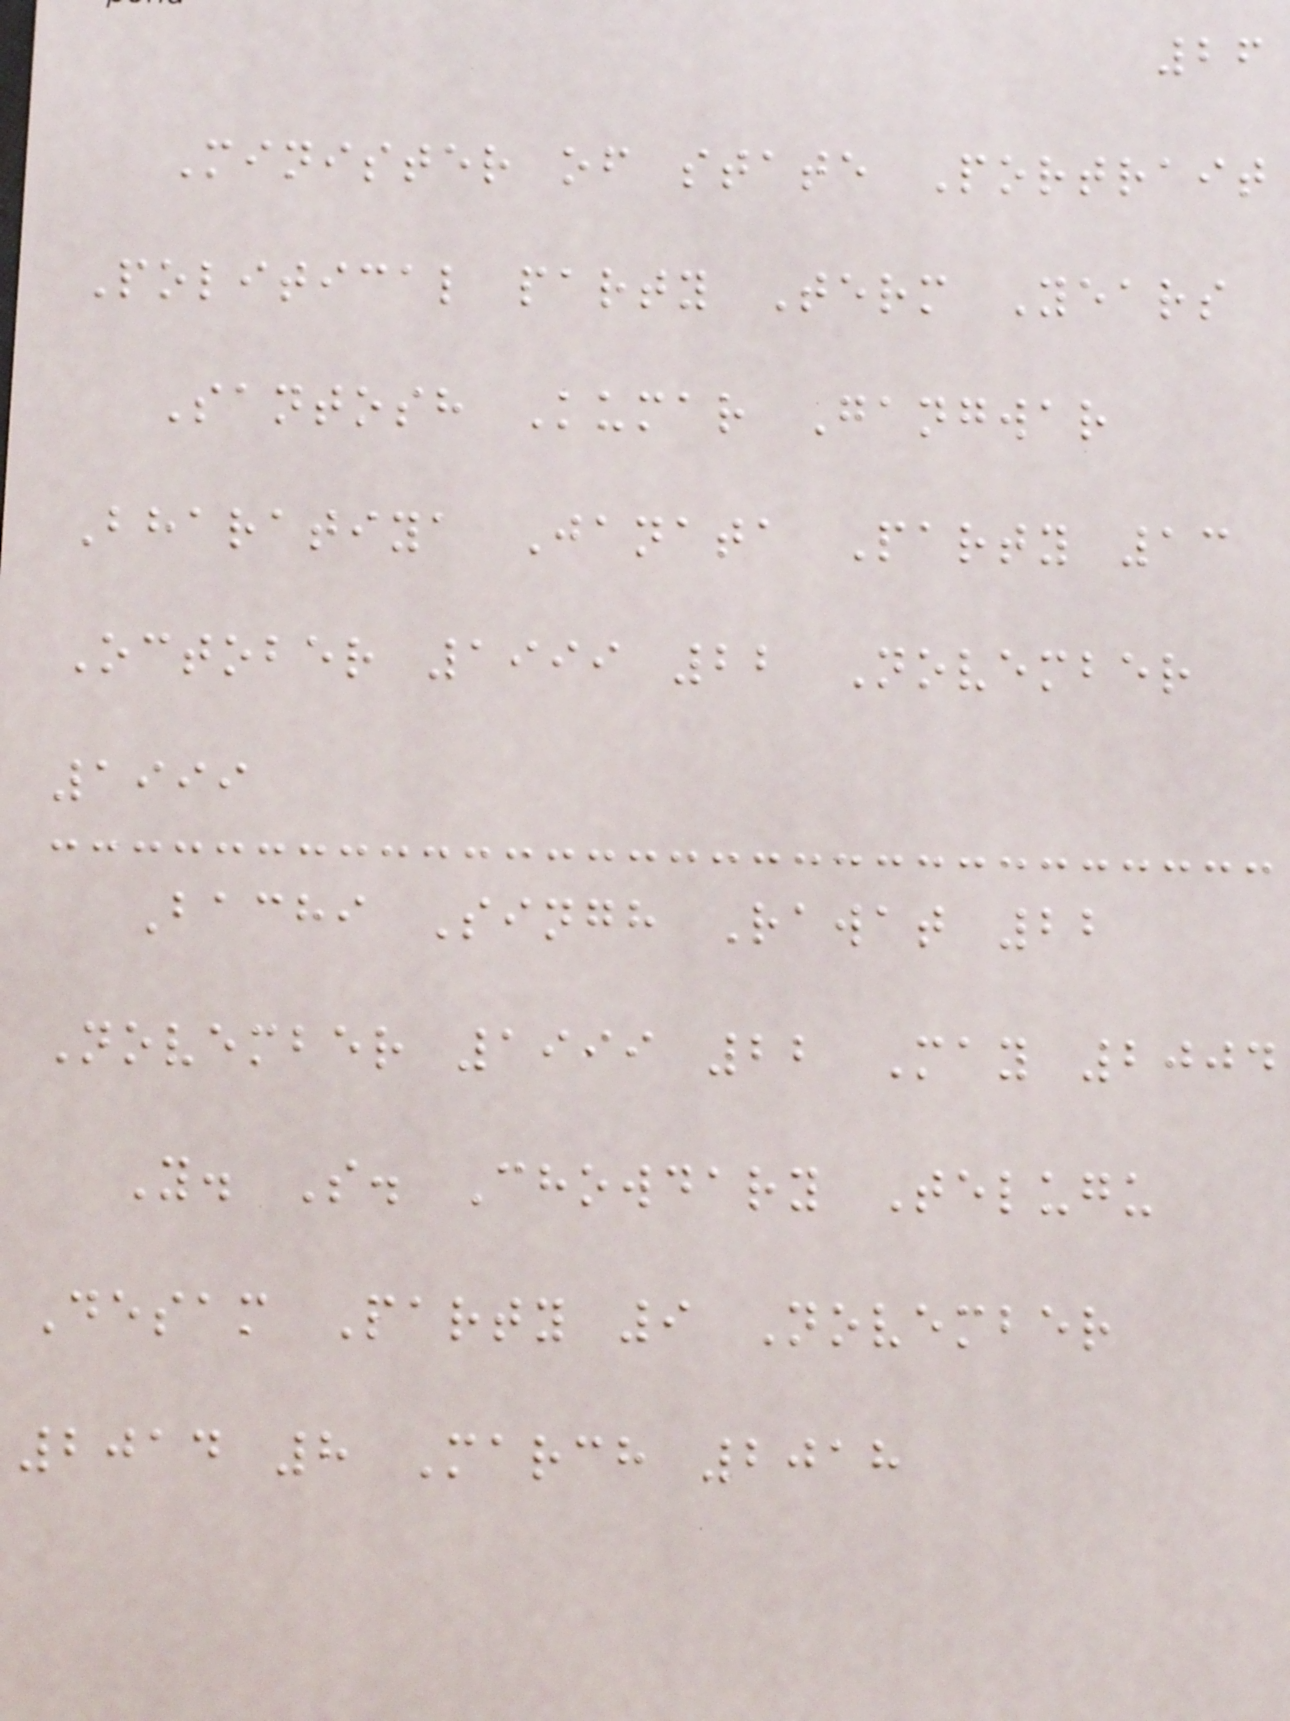26
Minister of state Portrait
Political party Term Years
Santosh Kumar Gangwar
Bharatiya Janata Party 13
October 1999 22 November
1999
Bachi Singh Rawat 22
November 1999 22 May 2004
Y. S. Chowdary Telugu
Desam Party 9 November
2014 8 March 2018
